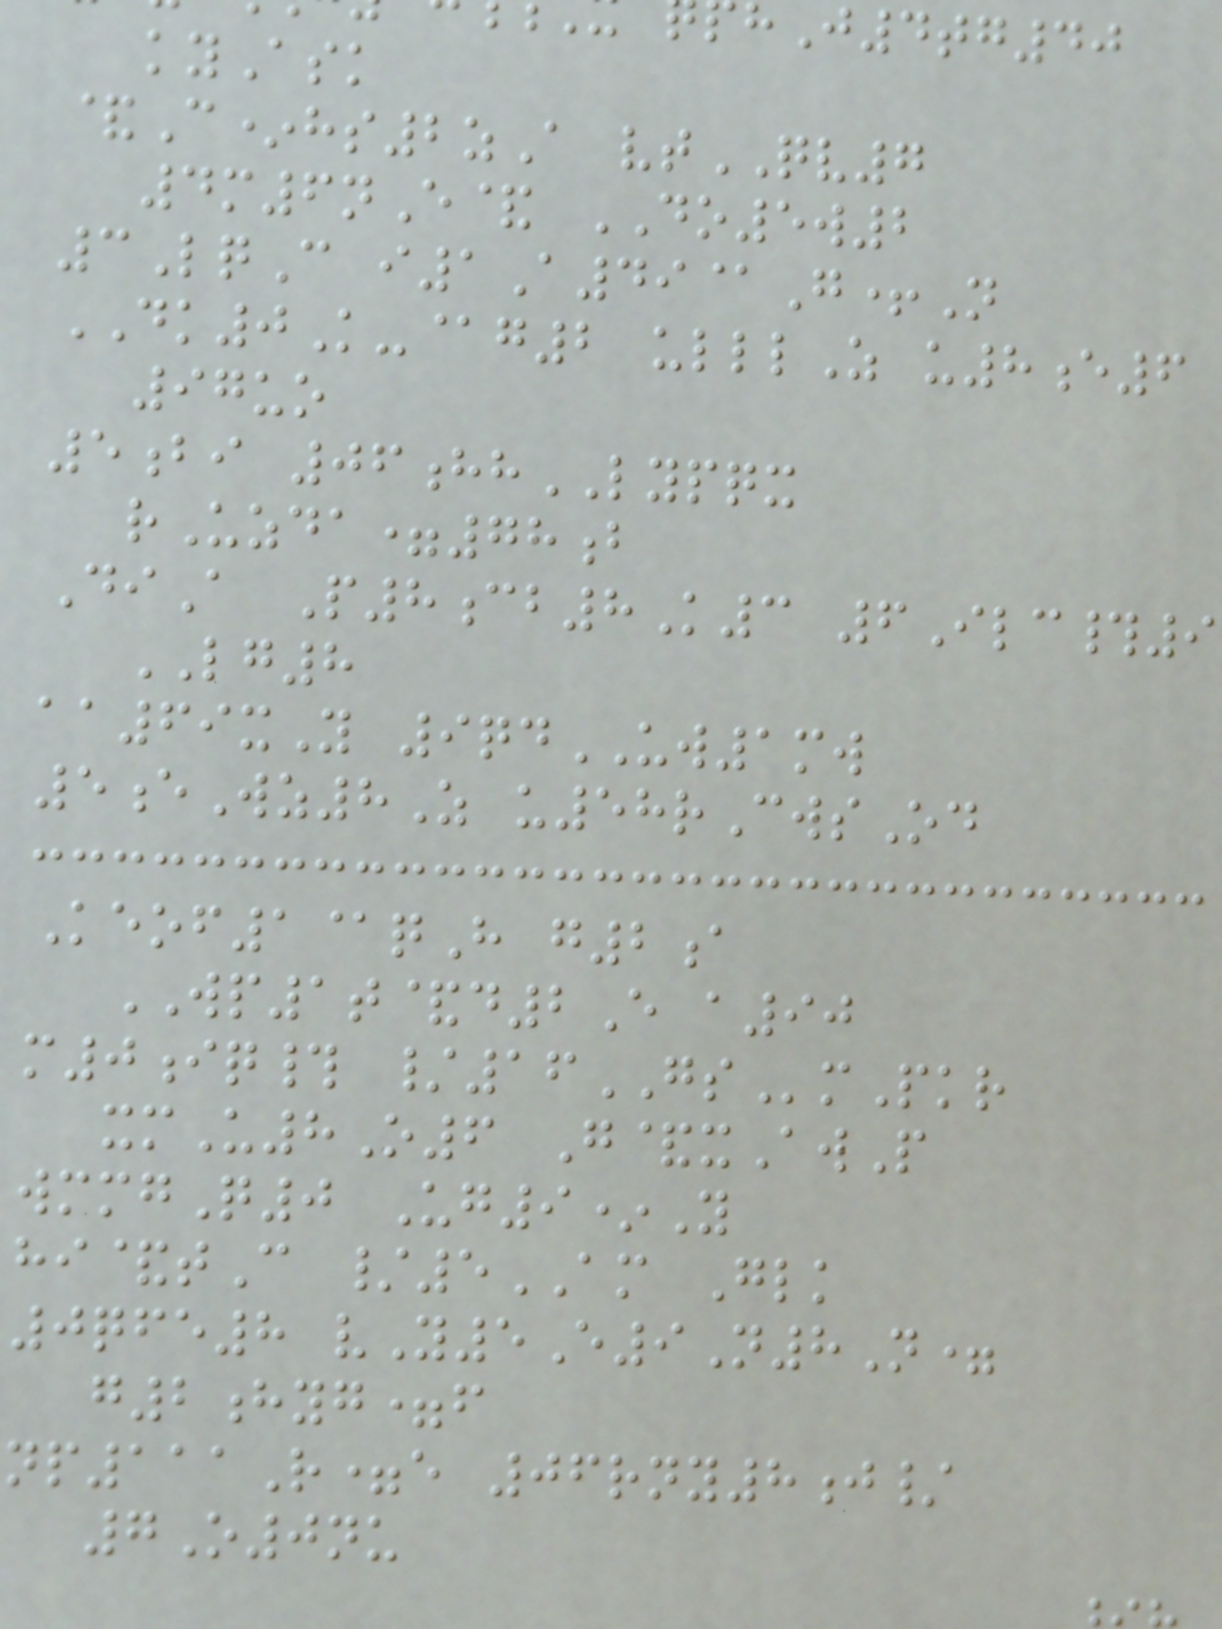J4tg40
kyAsk
&C*hs2zA vtQV7
4m6nE& DO5w2
3LqC i1A49@G+N
DK0K-@g2 ulllZ u8e6
97uo
5bi 06hhLYPQX
rUzda=78b
DiA P8cb8K3 6Ilc#9
LG8
aa69xY 9qdUW1mw
5eWz8Z u58rCwsOd
Keof1@qH g2a
WP1t&d2E a90
m0iq# /16GSmPkr
xmU8O6 G&xAwP
wmmgQ0 Ug9*Y
hi&tC /5AM Glk
0qfe8 vY5E9N8N=
g2hyg=f
np111R=e 06rny8j/
7O0nu
